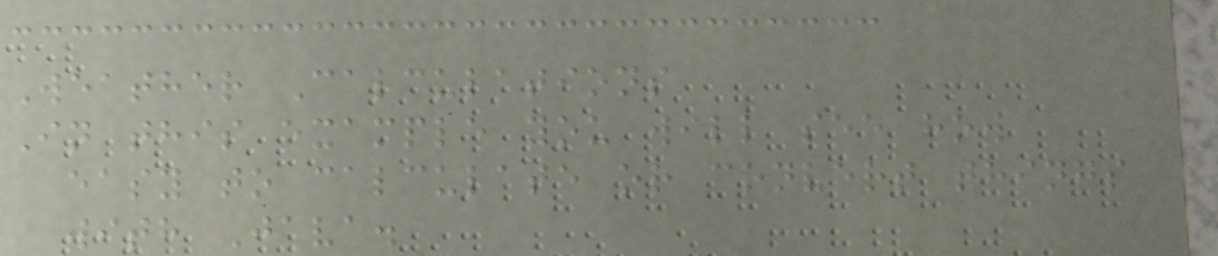Weather Calculations
In this example you will see how
easy to calculate or convert things
with Java.
